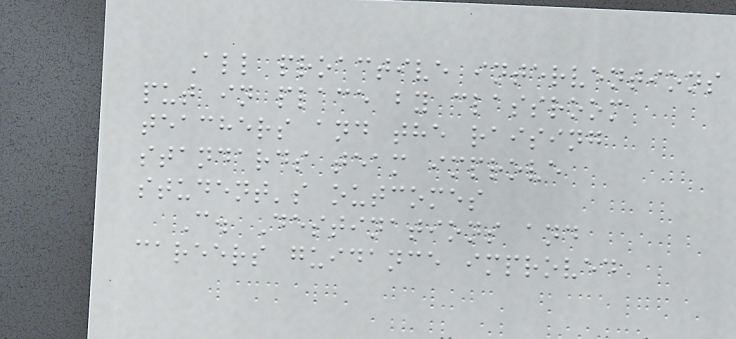All proactive interventions
put in place by classroom
teachers and the raising
standards team improve
student's outcomes
C. Destinations and
careers guidance improved
